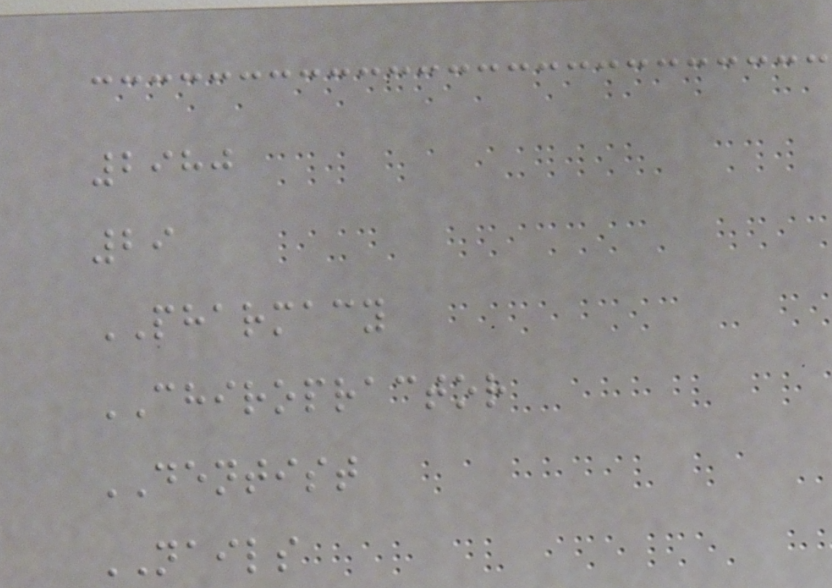2980
29
PHARMACY
CHIROPRACTOR
DENTIST
NAILS
